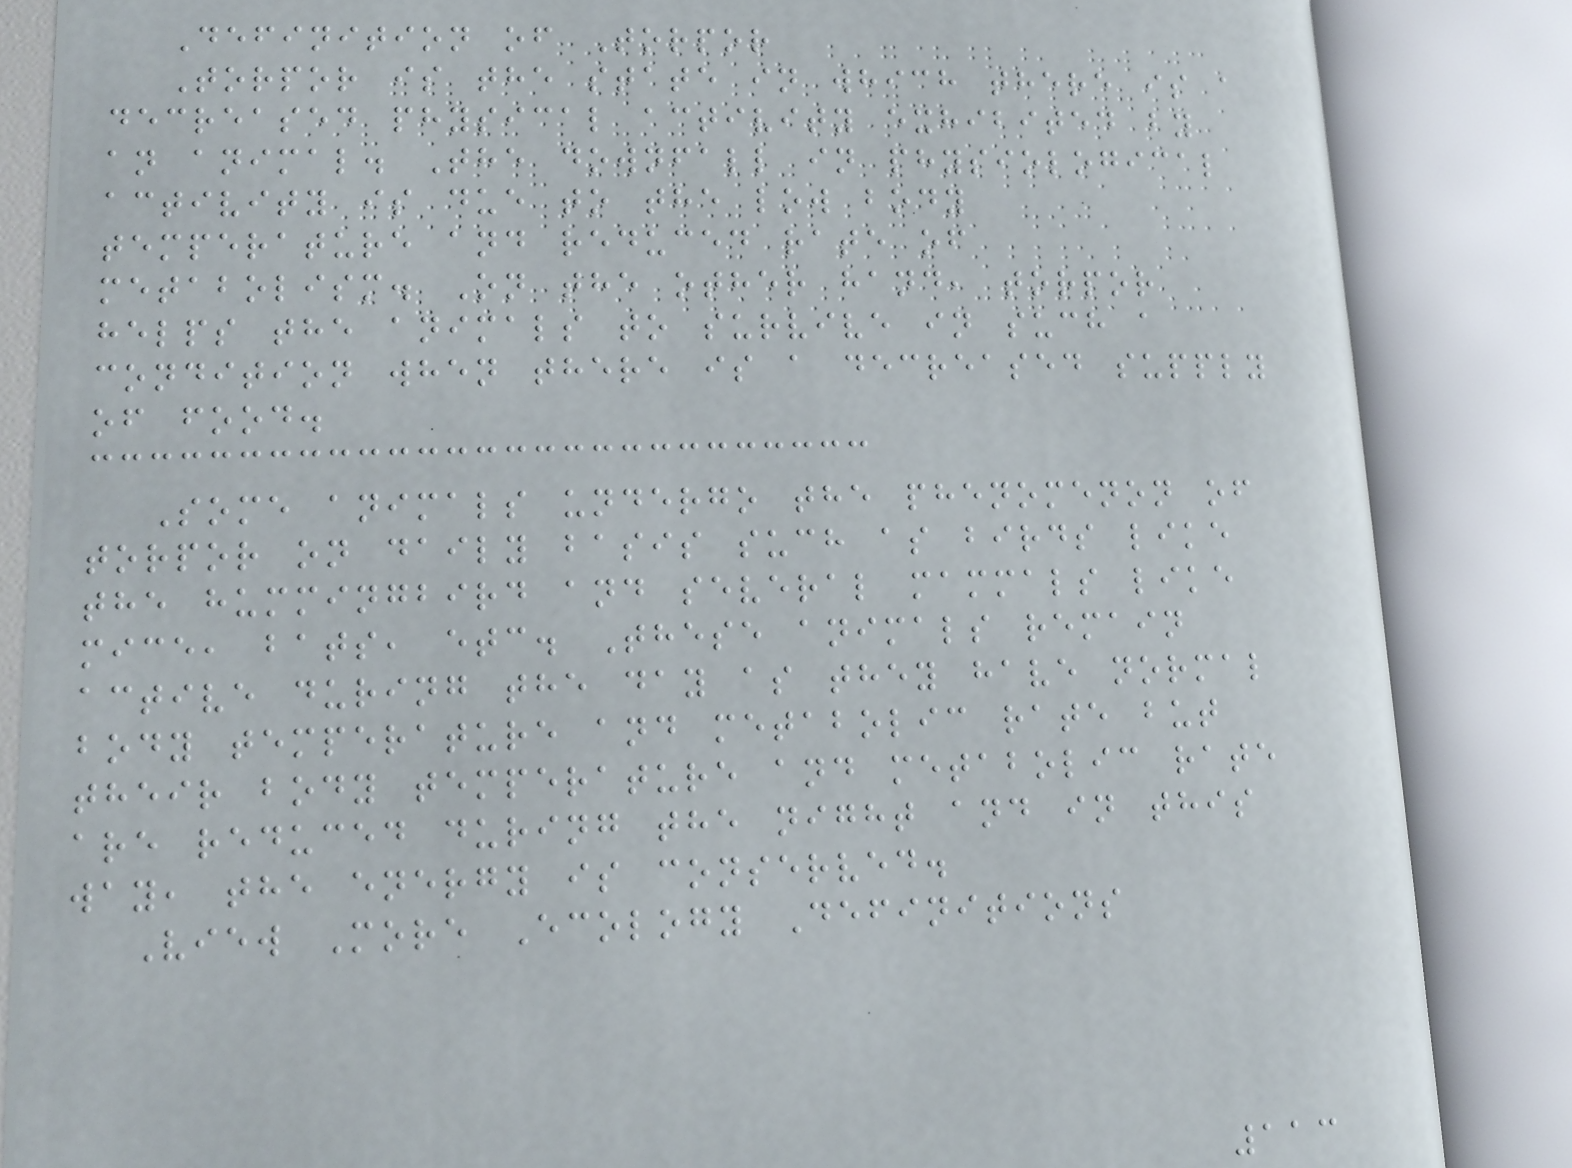Definition of Torpor
Torpor is the state in which there is a
decreased physical activity exhibited by
an animal. The downfall in physiological
activity is due to the low body
temperature and reduced rate of
metabolism. On the other hand, torpor
helps the animals to survive in such a
condition when there is a decreased supply
of food.
Some animals undergo the phenomenon of
torpor on daily basis such as birds like
the hummingbird and several mammals like
mice, bats, etc. These animals remain
active during the day as they have normal
body temperature and metabolic rate but
their body temperature and metabolic rate
are reduced during the night and in this
way, the energy is conserved.
View More Ecology Definitions
113
